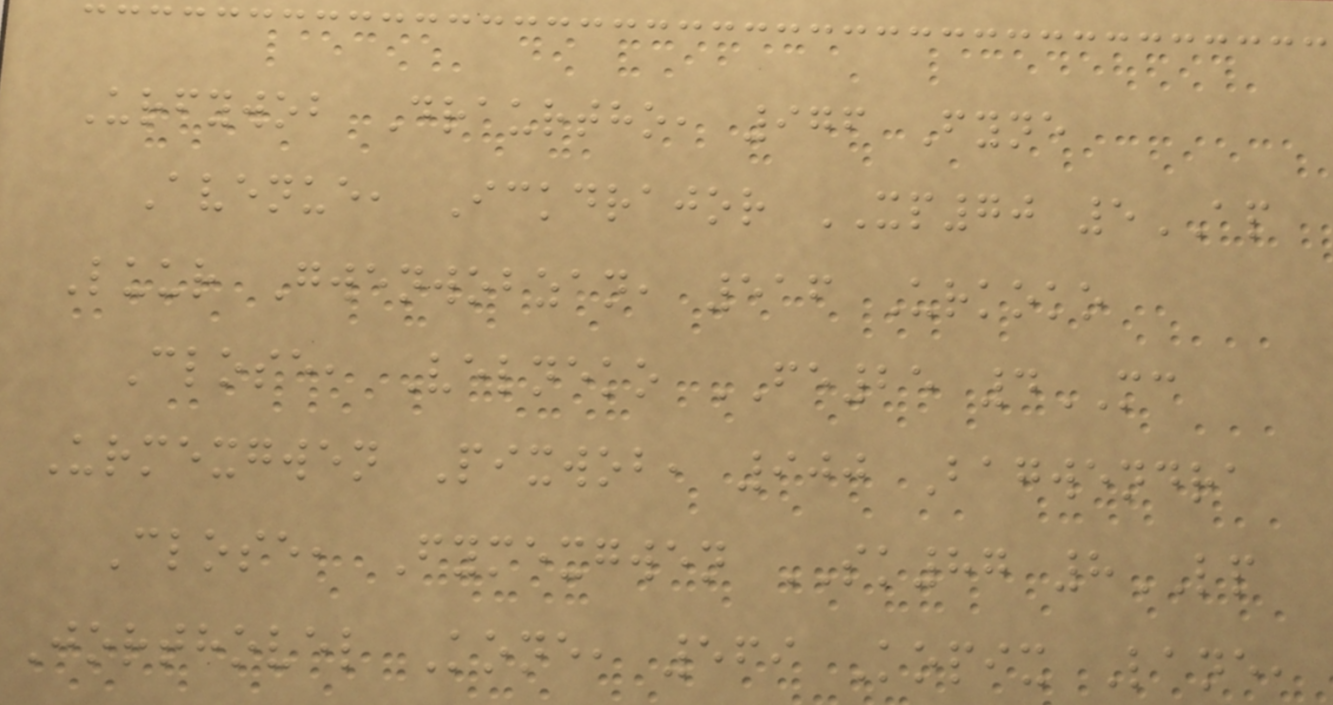Urfywob Draurtho, 976 Fyne
Avenue, Ickdrajor XP70 5AP
Luur Gwenwobzan, 516 Urkoko
Close, Velneko FE25 4MC
Urmexgwen Pixwob, 900 Bagwendra
Close, Fymexgwen SK87 8LP
Jorthovel Kone, 569 Kopix Lane,
